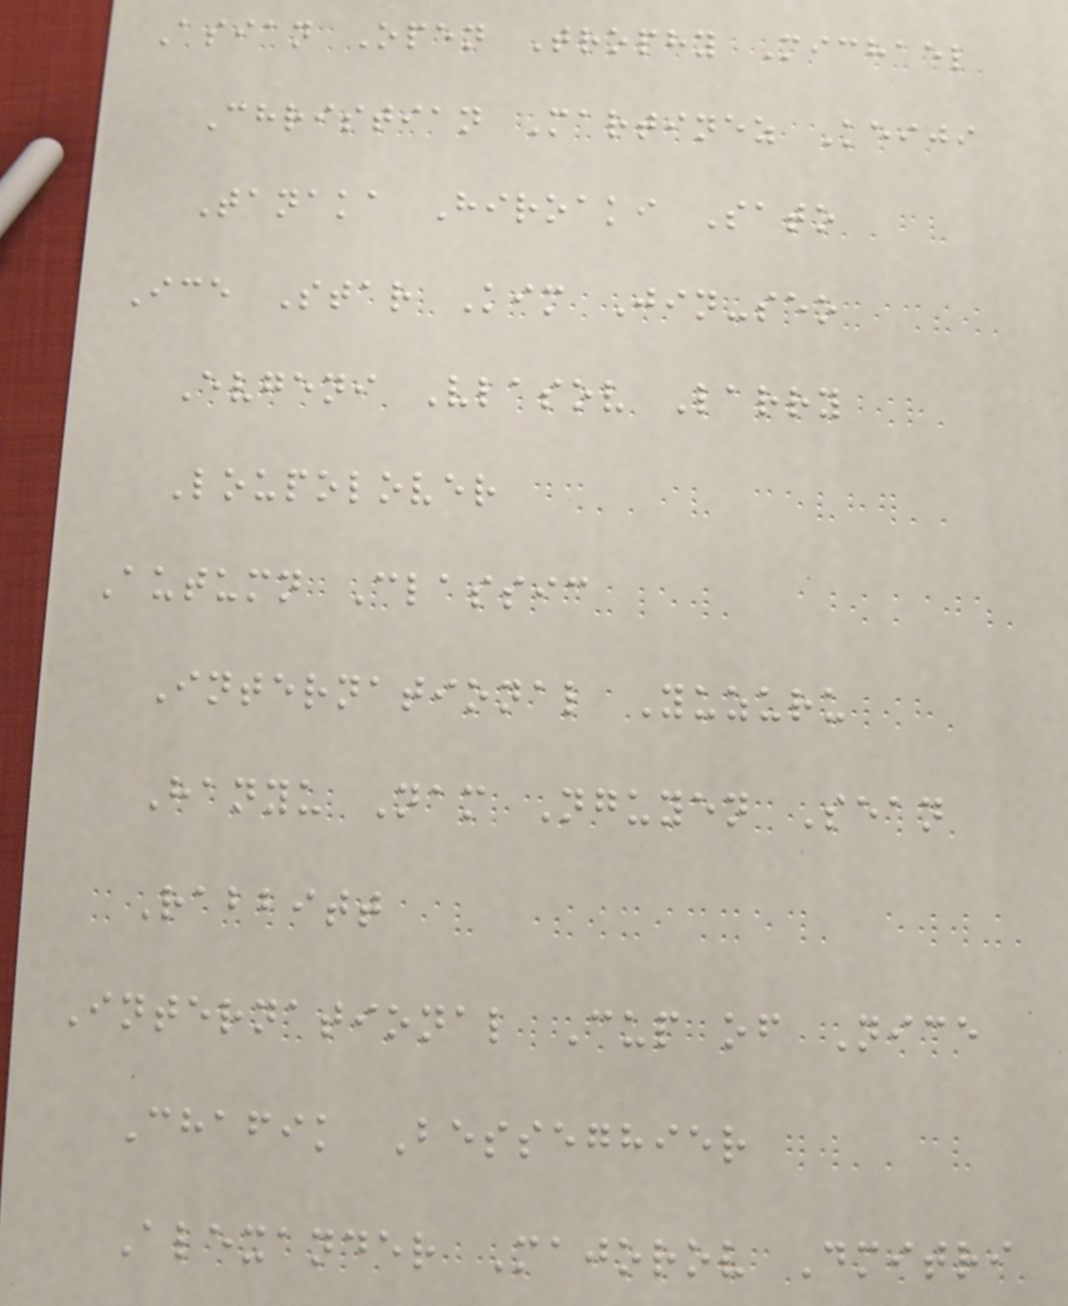Asian Open Trophy Michael
Christian Martinez Keiji
Tanaka Hiroaki Sato
Ice Star Kim Jin-seo
Evgeni Vlasov Larry
Loupolover
Autumn Classic
International Yuzuru
Hanyu Nam Nguyen Sean
Rabbitt
International Cup of Nice
Chafik Besseghier
Alexander Majorov Dmitri
